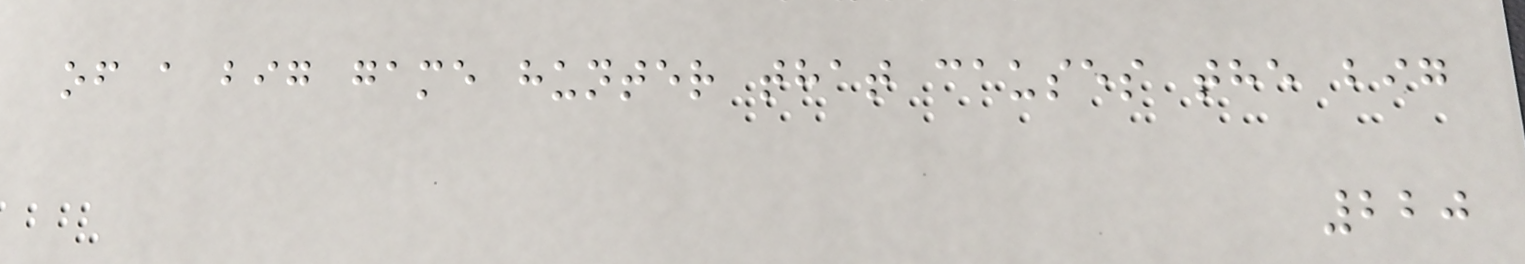of a big game hunter that causes the big
220
